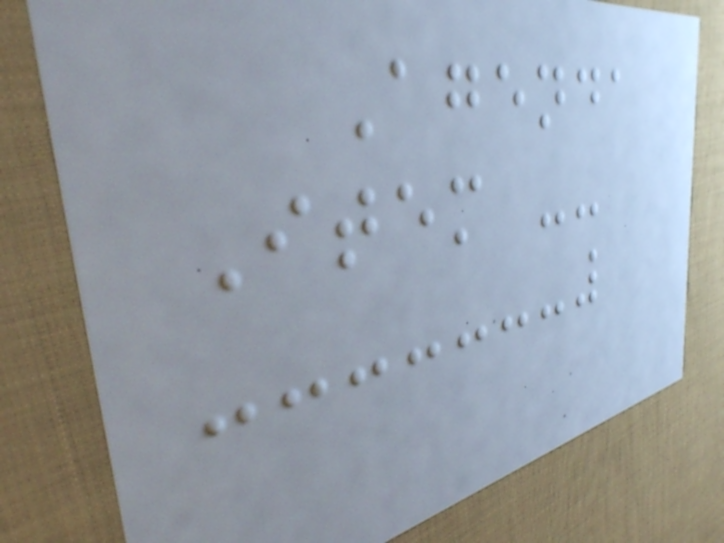Agenda
Item --
